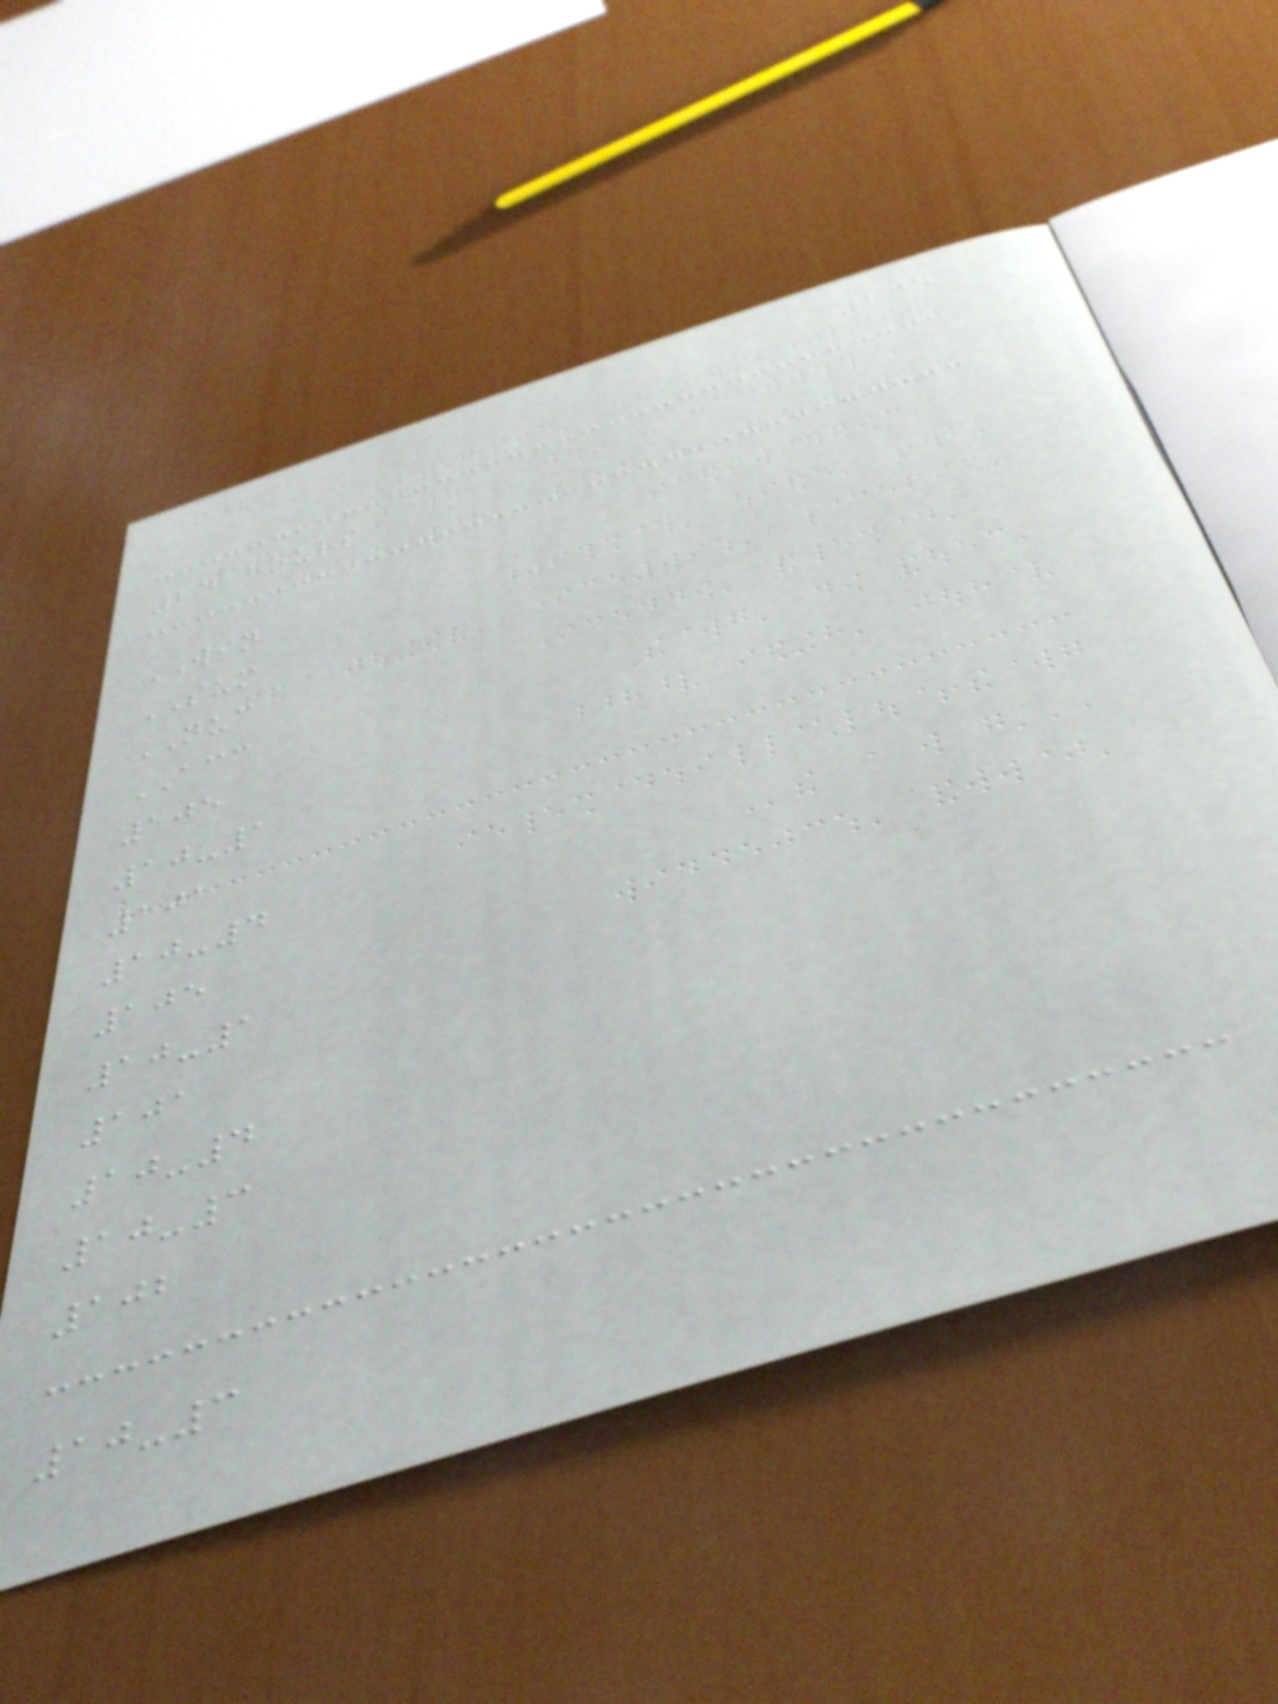245
24 hours
WIN
SUM
NUC
ACC
105
10-1
101
10-4
105
10-1
101
10-4
10-3
102
10-3
